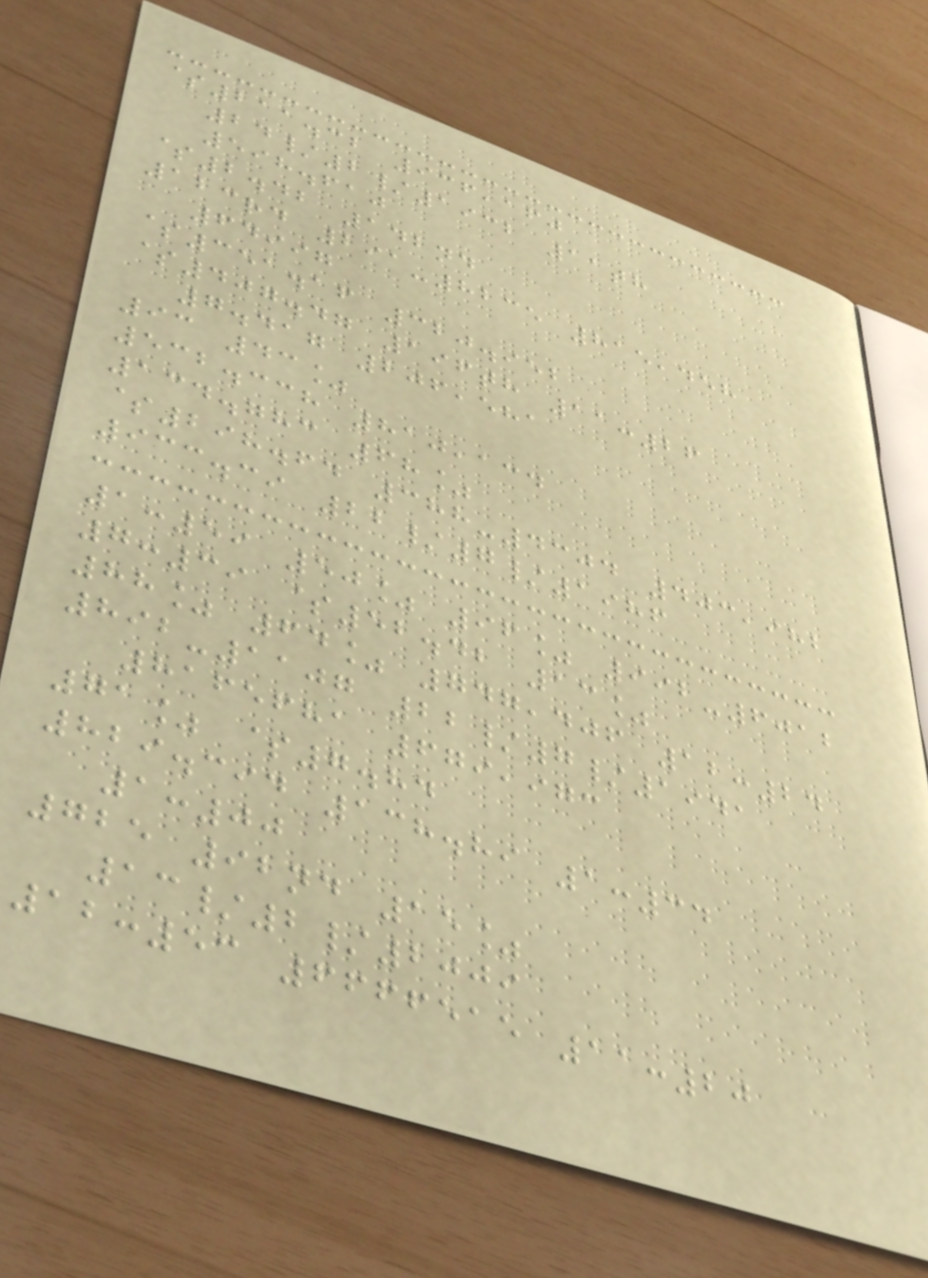$211.32 936,160
24/2/1932 11th
598.610
$2.42 142nd
123rd 291-8235 815,458
64997
$351.16 320.952
$407.47 196th 11:26
7.417 206,581
93 43%
532.338 810,134
134.783 68%
$298.64 388-4304 403,982
933.39 22/7/1986
1:59 50% 96% 992-6012
7:39 $52.42 13%
88% 64% 747,406 12:24
892-1107 22/7/1941
8165681 679,973
71% $7.84
829.394 138.89 1:34
1:00
725 92nd 15%
13/2/2009
12:53 6666515 11:20
